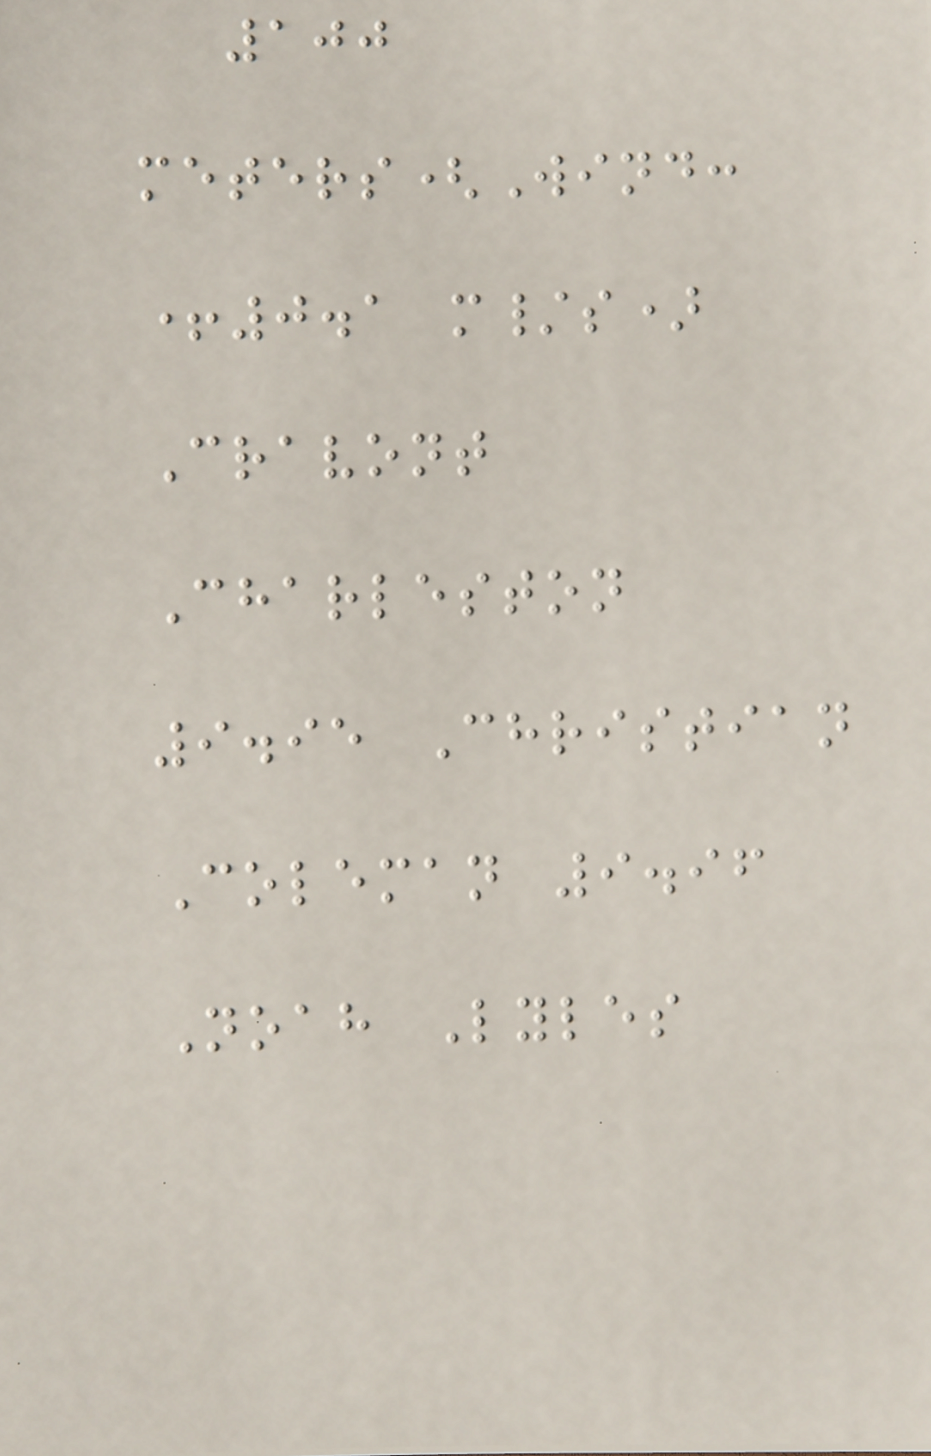100
meters(Wind:
+0.1 m/s)
Cravont
Charleston
9.95 Christian
Coleman 9.96
Noah Lyles
